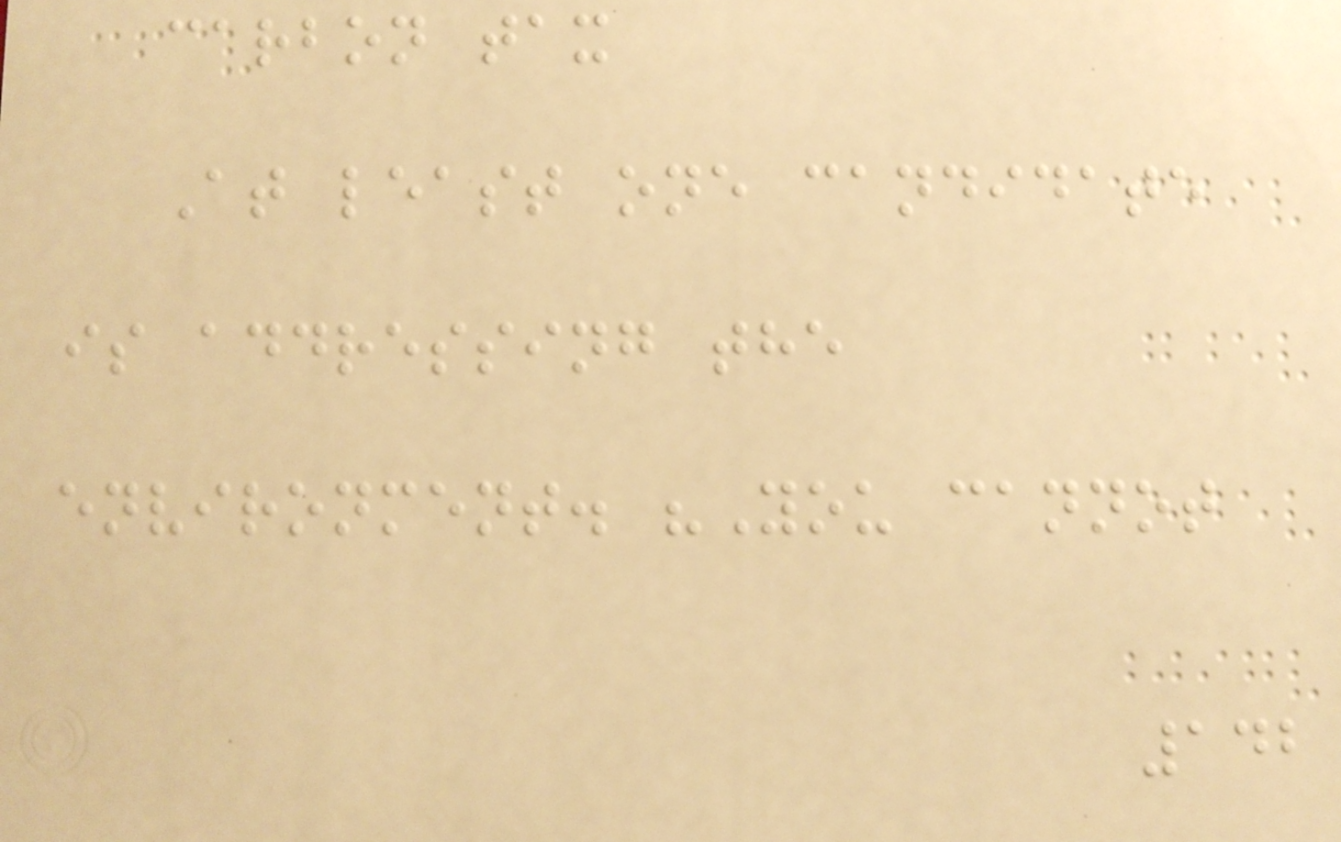carbon tax
At least one candidate
is addressing the
environment. "You cannot
142
